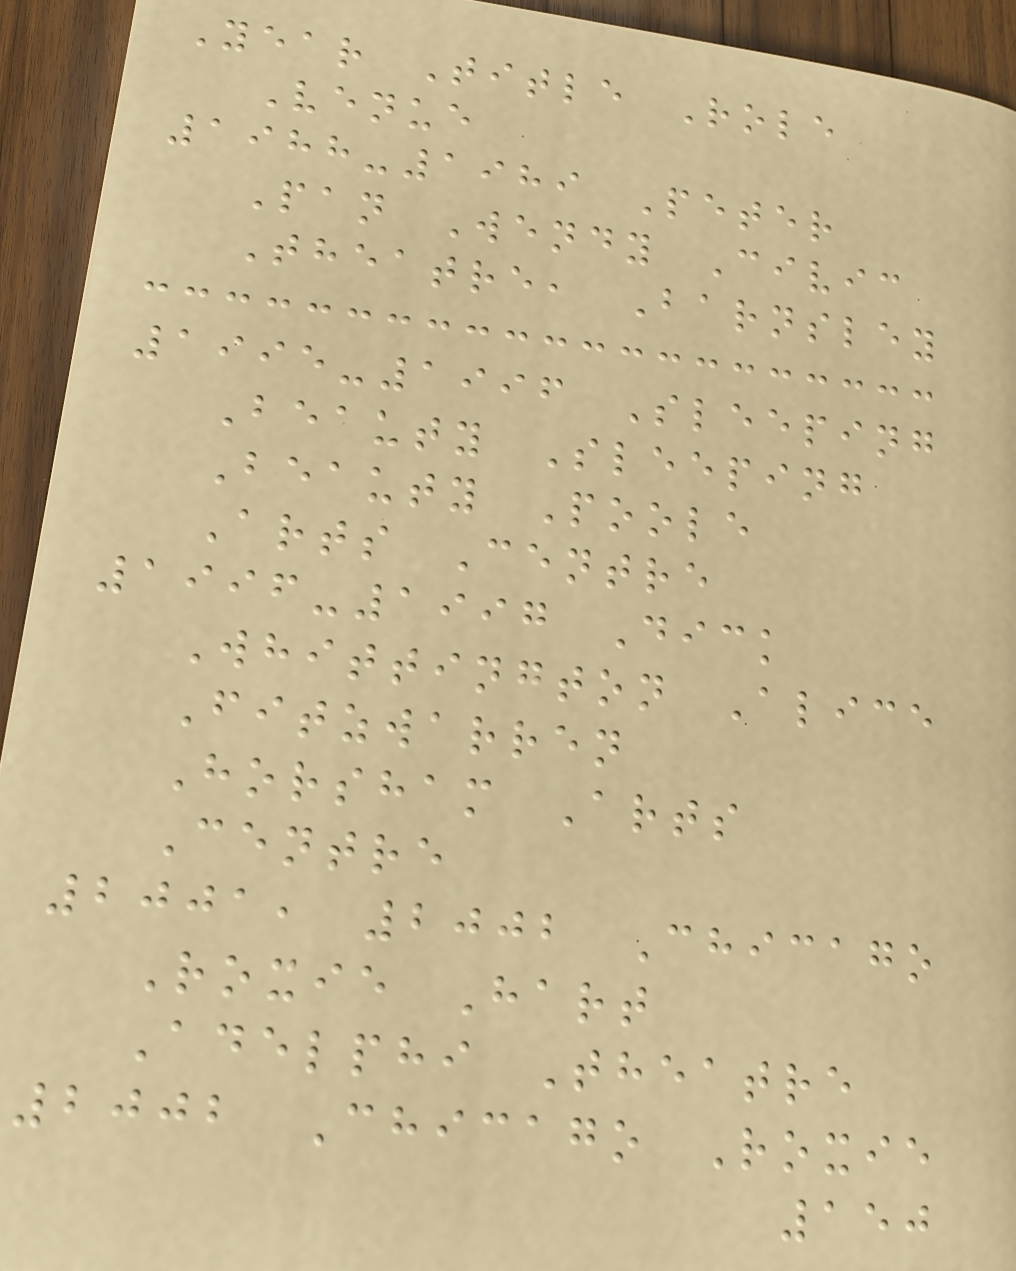Year Title Role
Venue
1988-1989 Peter
Pan Wendy Civic
Theatre, Barnsley
1995-1996 Sleeping
Beauty Sleeping
Beauty Poole
Arts Centre
1996-1997 Dick
Whittington Alice
Fitzwarren
Horsham Arts
Centre
2001, 2002 Chicago
Roxie Hart
Adelphi Theatre
2002 Chicago Roxie
150
